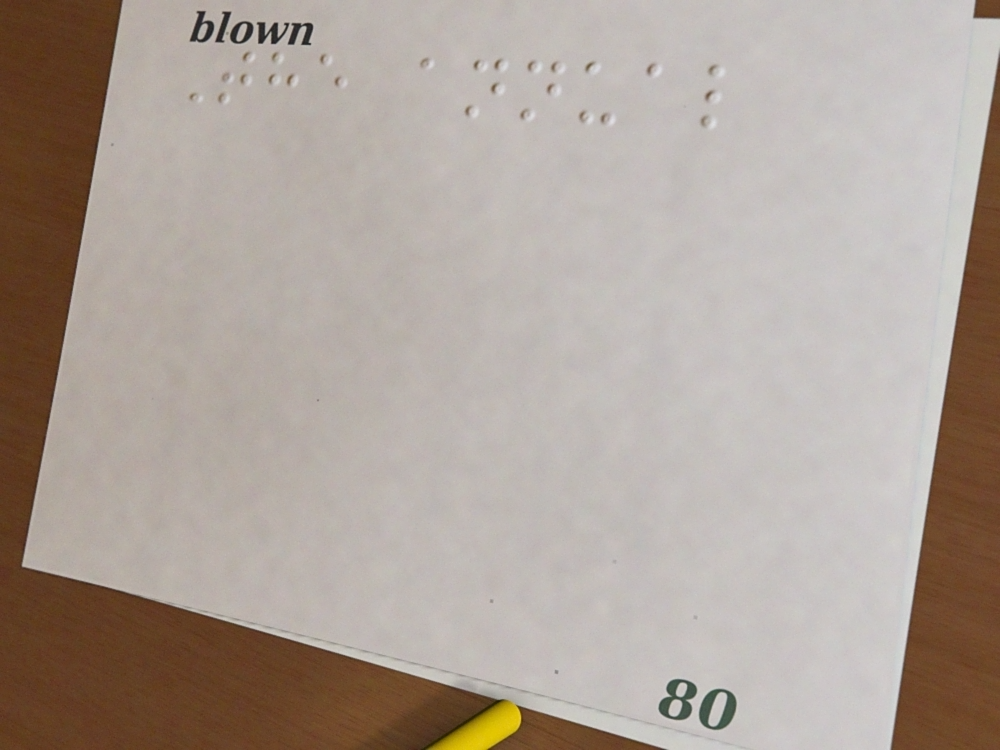The annual
